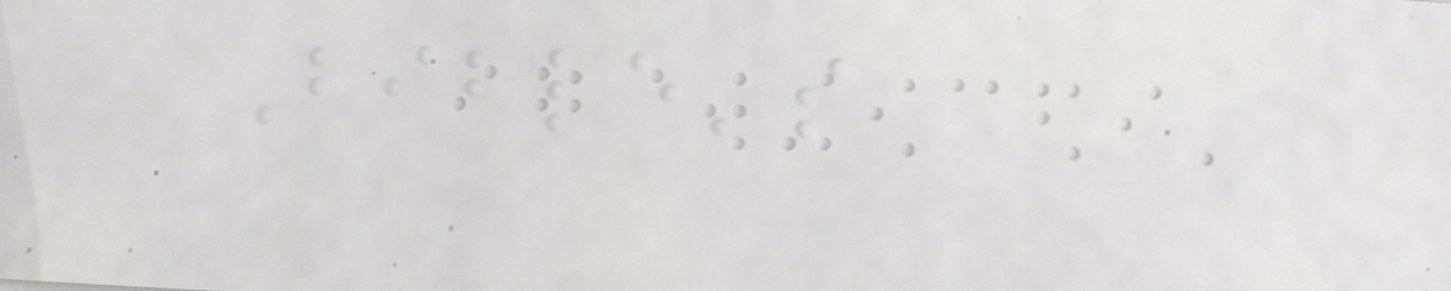Bible's
